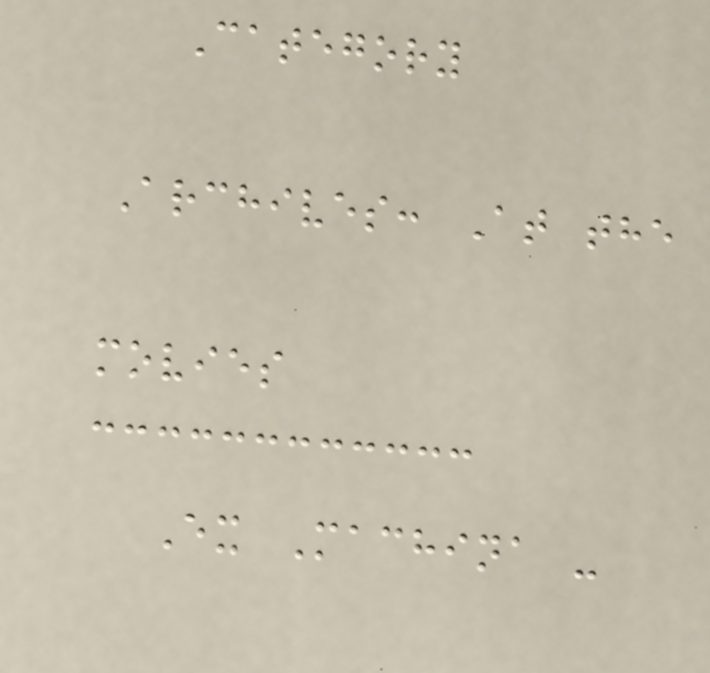Category
Archives: At the
movies
Ex Machina -
